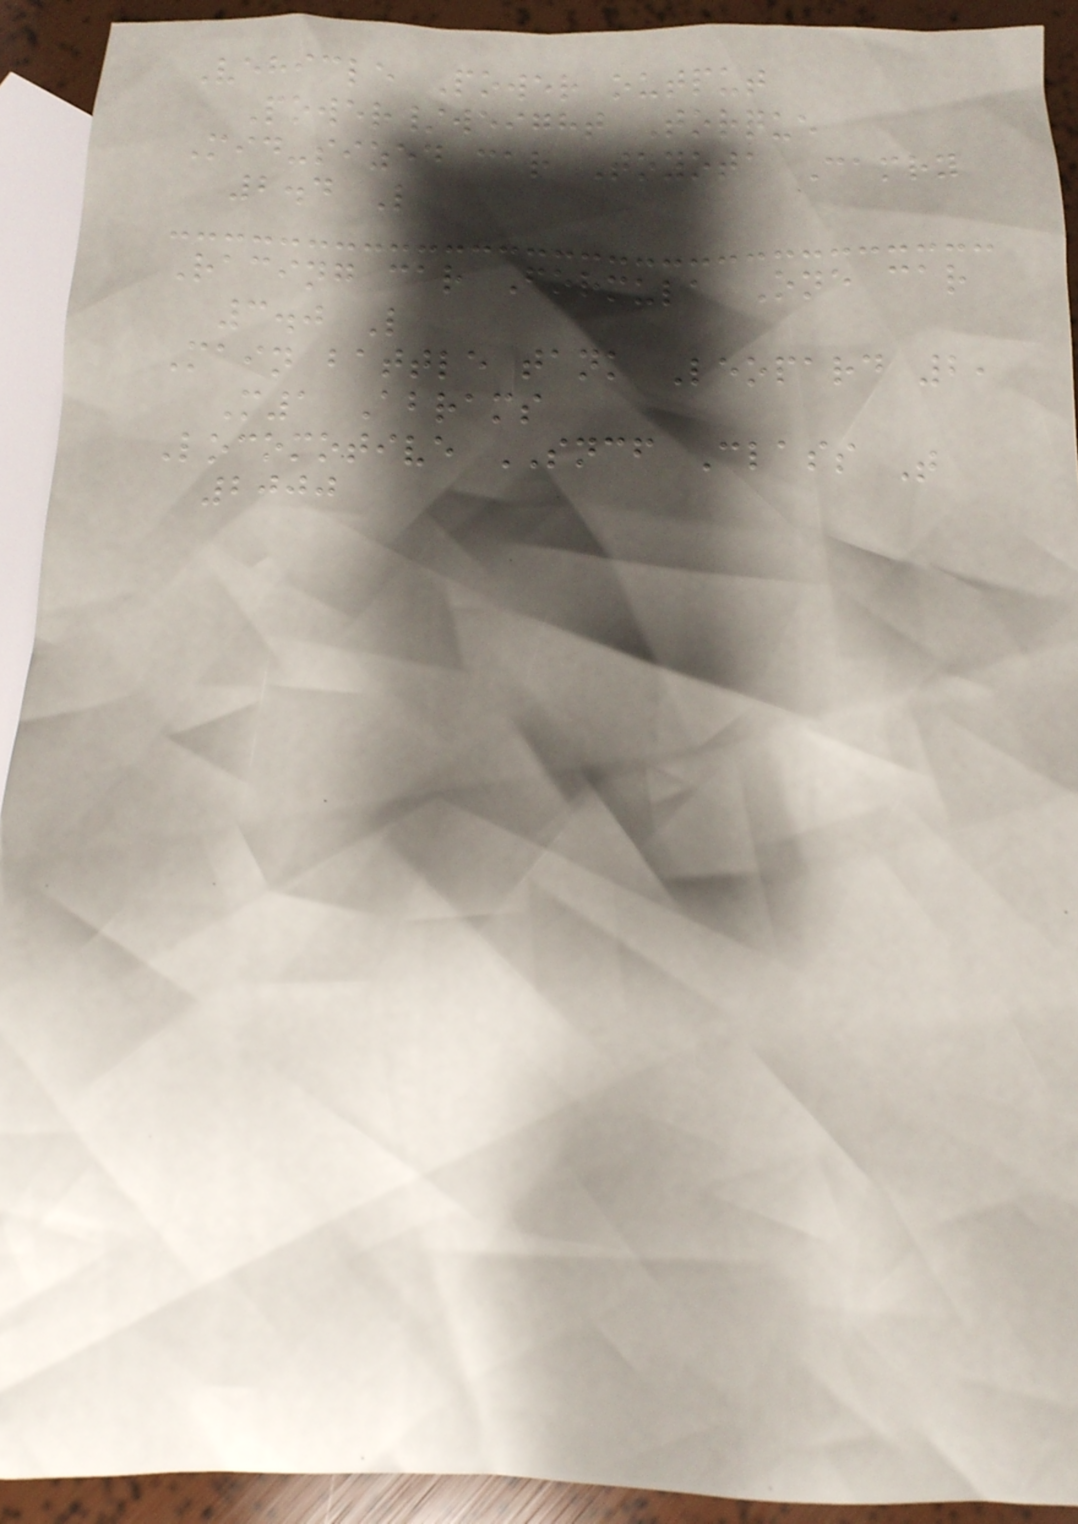Vehicle Power output
Power/weight Torque
Mid-sized car Toyota Camry
2.4 L
Racing car Formula One car
3.0 L
Main battle tank Leopard 2,
M1 Abrams
Locomotive SNCF Class T
2000
